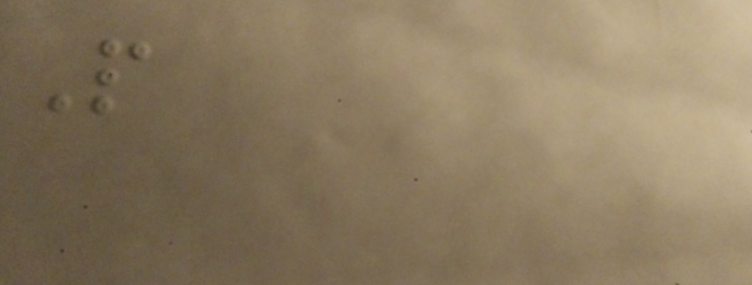P
